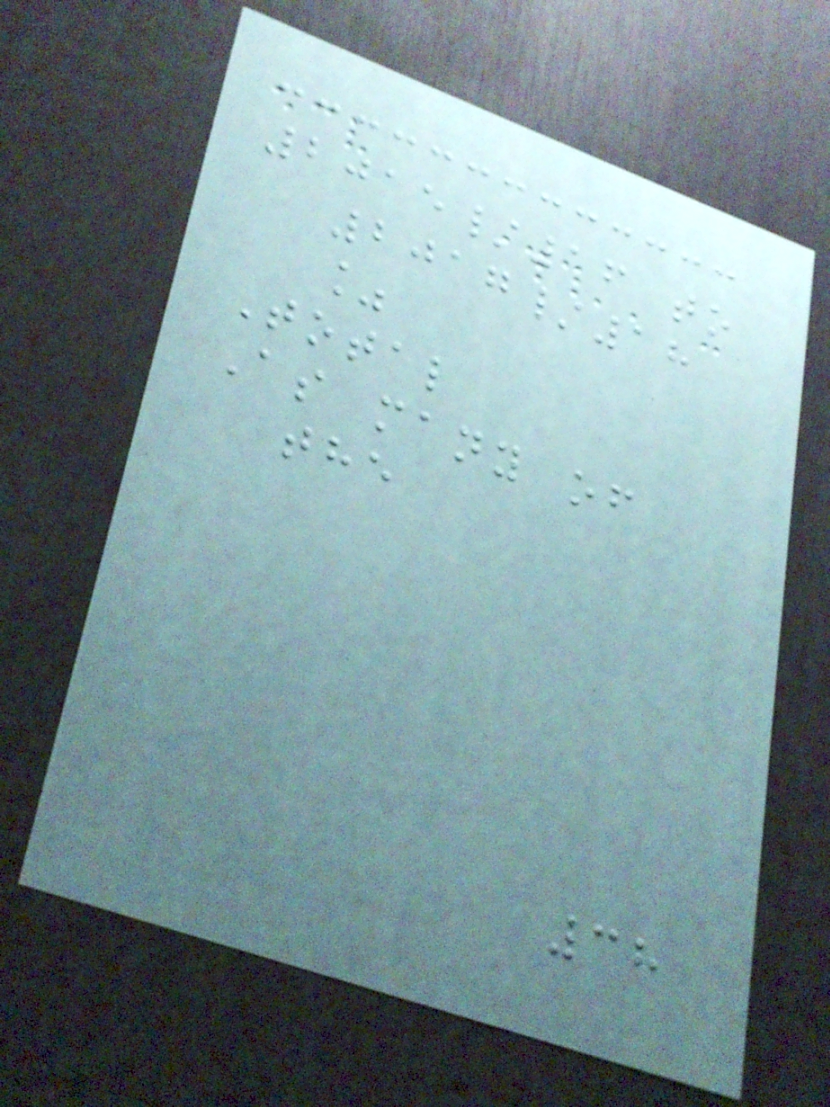2015/16 to
2017/18
%
Total
As many of
the
38
